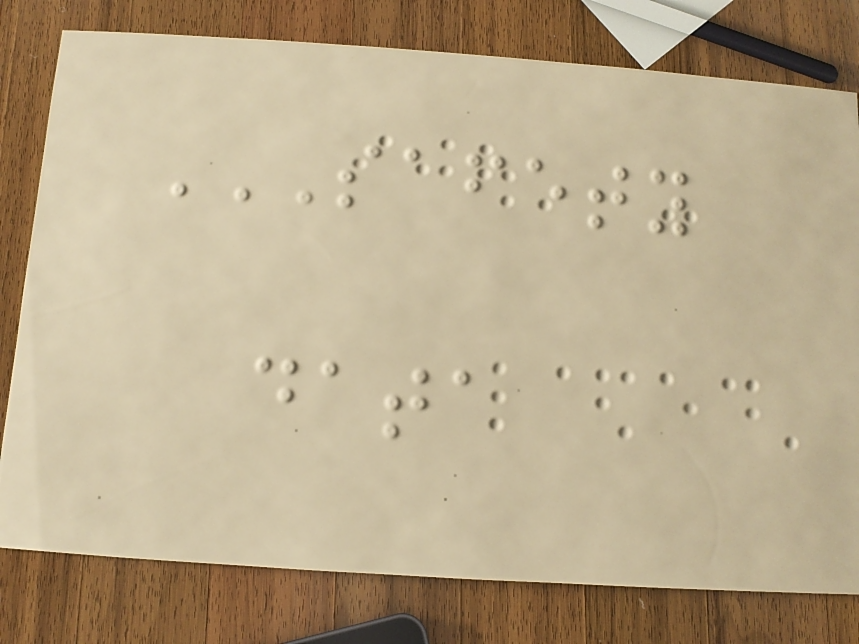SAFETY
DATA
